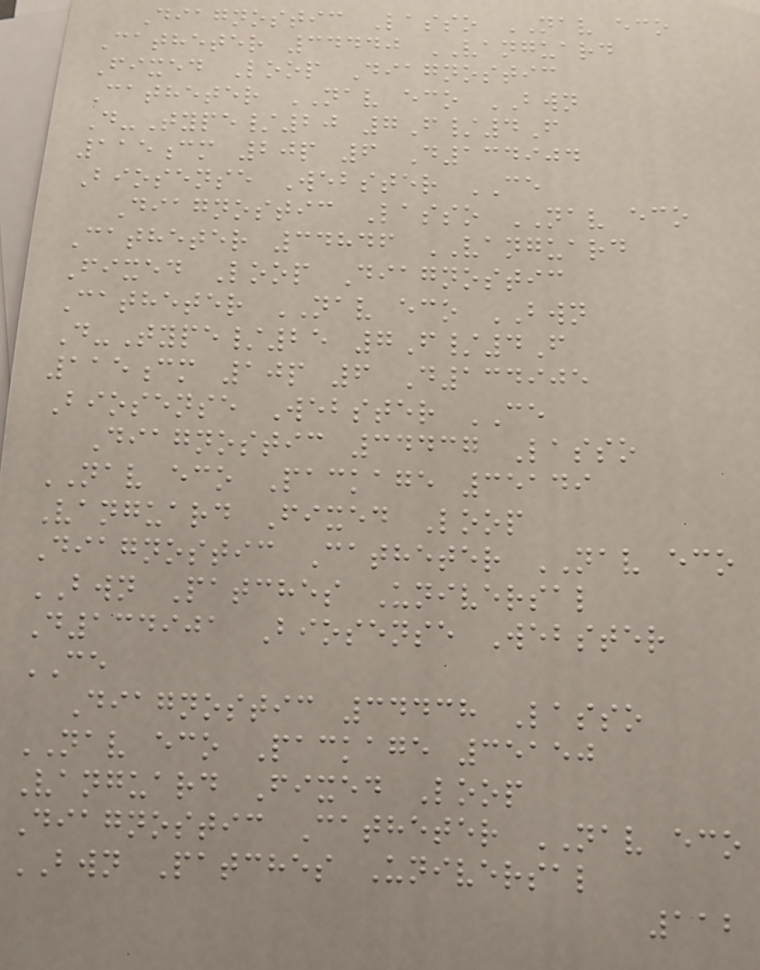Diagnostic Lasso NAV eco
Catheter 34440 VANGUARD
Fixed Loop Diagnostic
Catheter NAV eco BWN
D-Type/20 7F/4F
115cm 20p 6 D134904
Biosense Webster CE
Diagnostic Lasso NAV eco
Catheter 34846 VANGUARD
Fixed Loop Diagnostic
Catheter NAV eco BWN
D-Type/25 7F/4F
115cm 10p 6 D134905
Biosense Webster CE
Diagnostic 34437 Lasso
NAV eco Package 35149
Vanguard Fixed Loop
Diagnostic Catheter NAV eco
BWN Patches Universal
D134901 Biosense Webster
CE
Diagnostic 34438 Lasso
NAV eco Package 35150
Vanguard Fixed Loop
Diagnostic Catheter NAV eco
BWN Patches Universal
112
